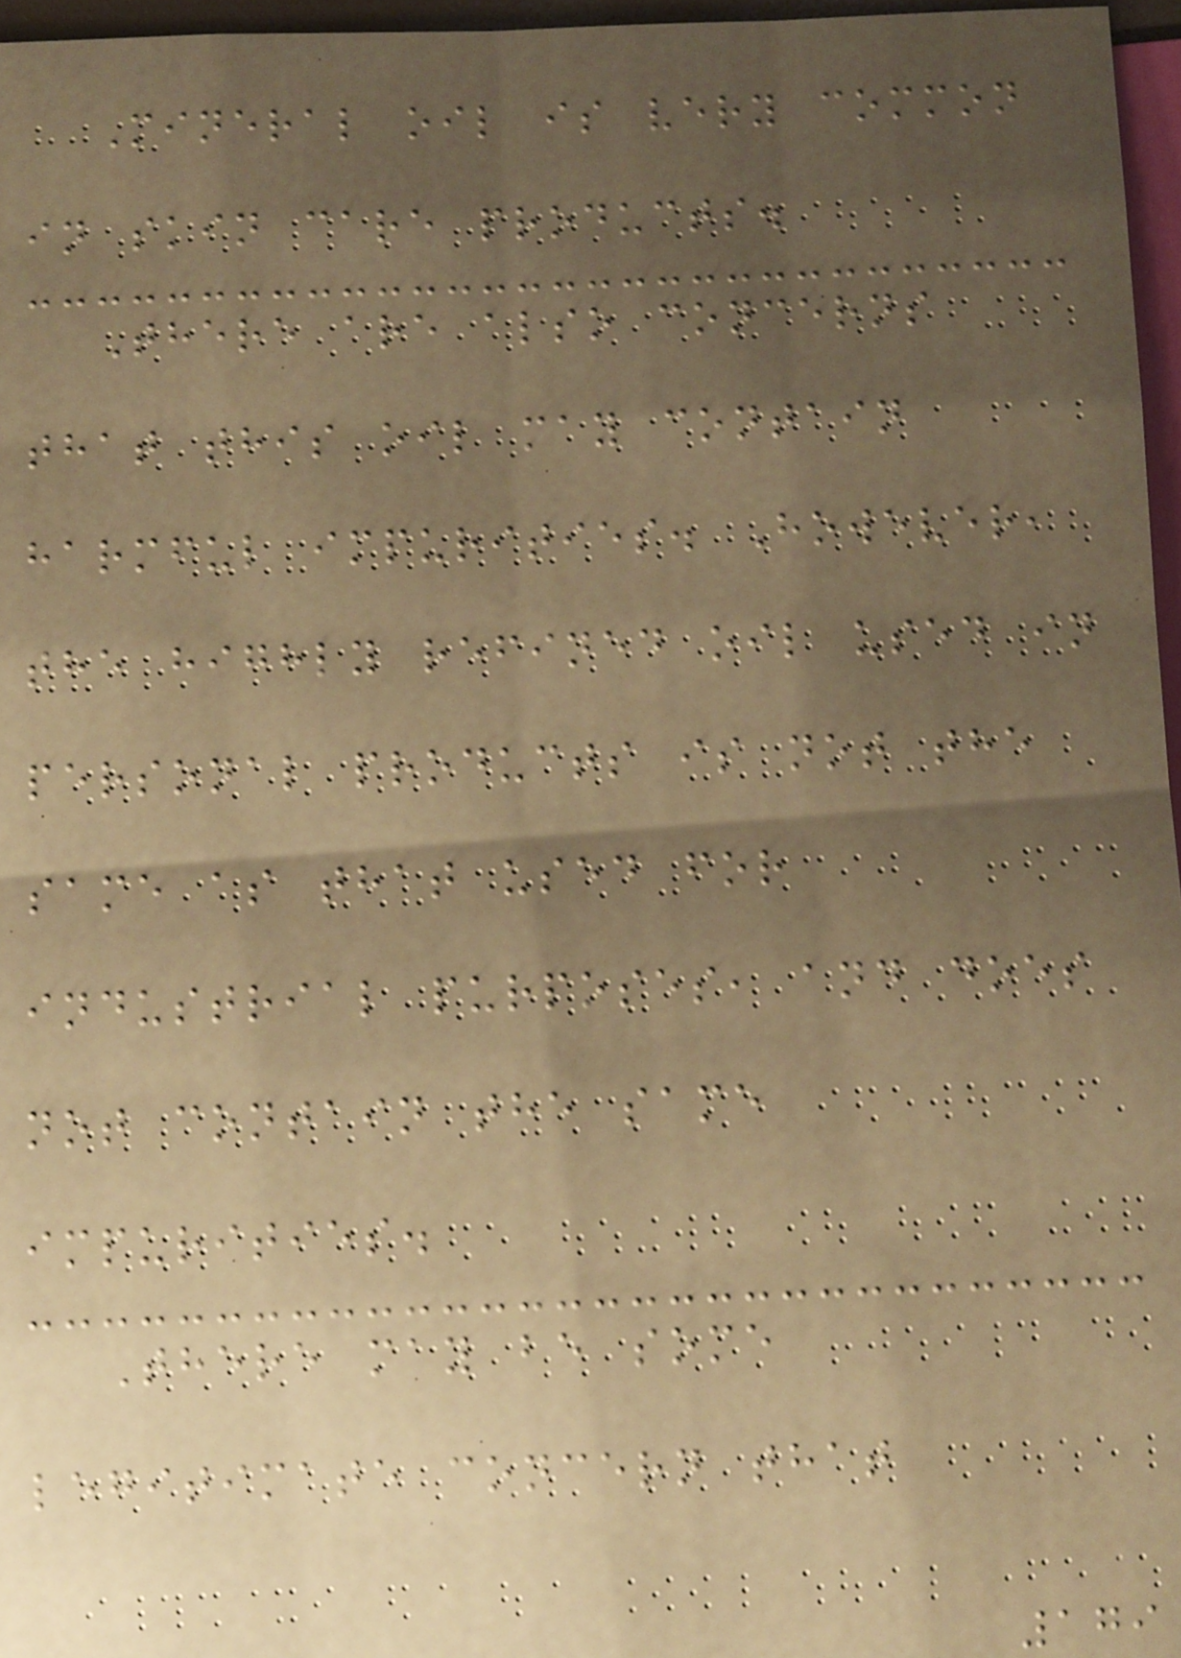Mineral oil is very common
in skin care products.
There are also concerns
that this oil may contain
harmful impurities. However,
the highly refined oil used in
personal products is not the
same as that used for
industrial purposes, and does
not contain the same
impurities.
There may be some
legitimate concern that
179
